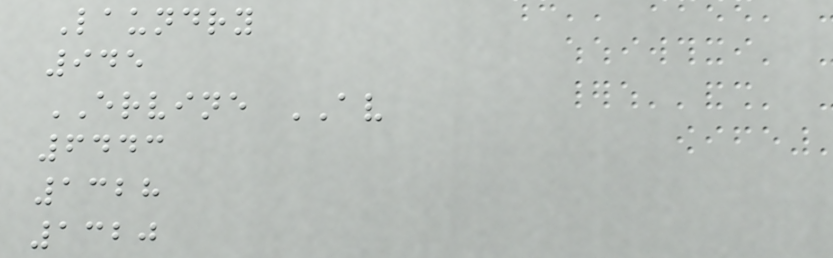Laundry
945
ERVINE AV
6443
1328
1320
